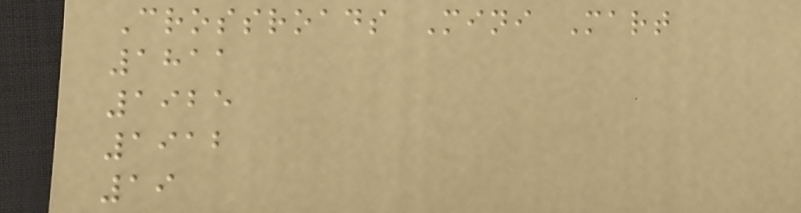Crossroads Mini Mart
1811
1925
1912
19
